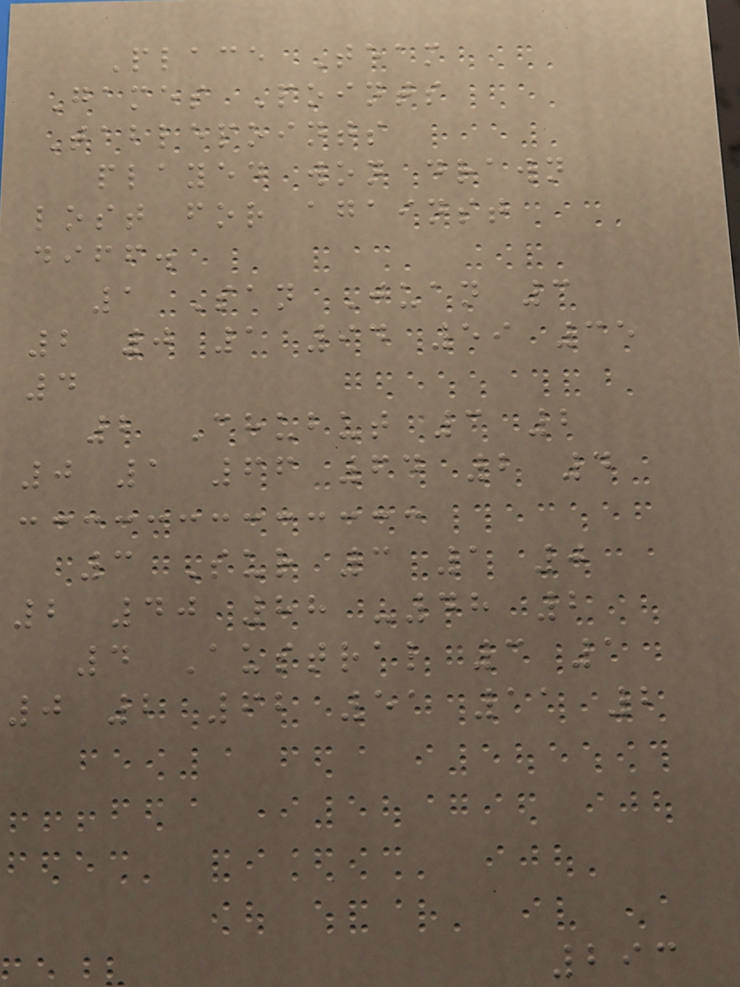Place Team
Games Points
Tablepoints
played won drawn
lost for against
diff.
1 San Juan 3
2 0 1 94 59 35
4
2 Chubut 3 2
0 1 66 64 2 4
3 Sur 3 1 0
2 40 88 -48 2
4 Austral 3 1
0 2 62 51 11 2
293
